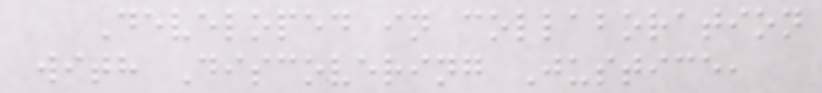Developed in collaboration
with Discovering Justice,
